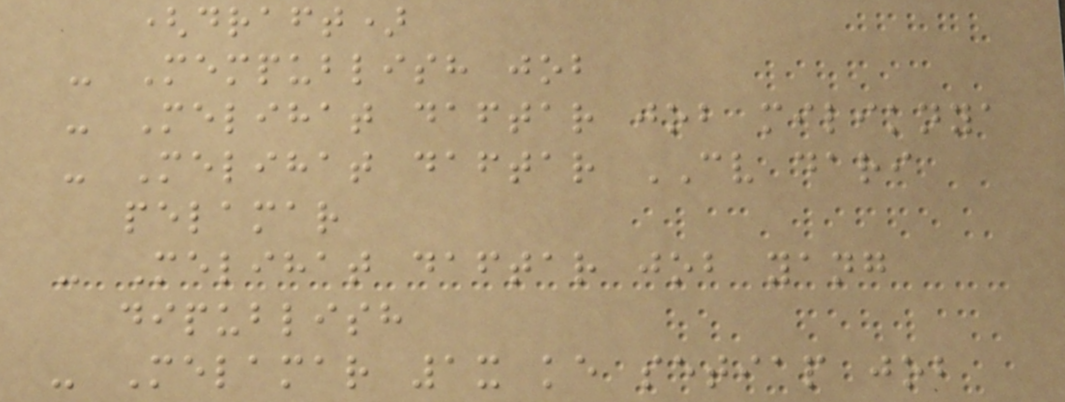(draft)
- Mempublish job
- Melihat daftar job miliknya
- Melihat daftar CV dari
pelamar
- Melihat daftar job yang
dipublish
- Melamar 1x ke setiap job
